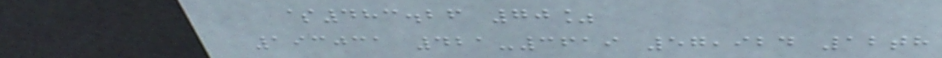$483.26 70%
193031 421-3619 57,924 12th
